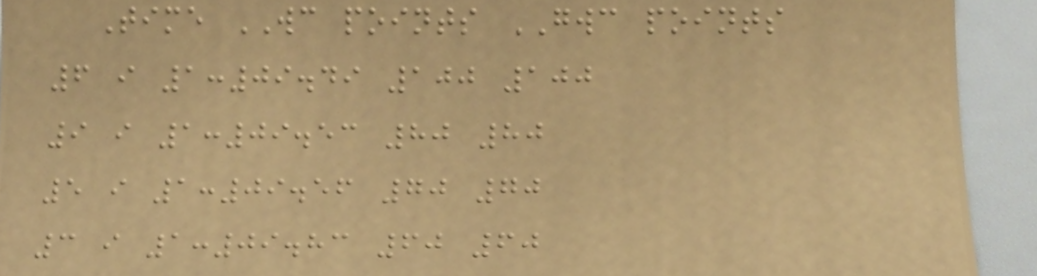Time WC points GWC points
6 i 1:09.49 100 100
9 i 1:09.53 80 80
5 i 1:09.56 70 70
3 i 1:09.83 60 60
